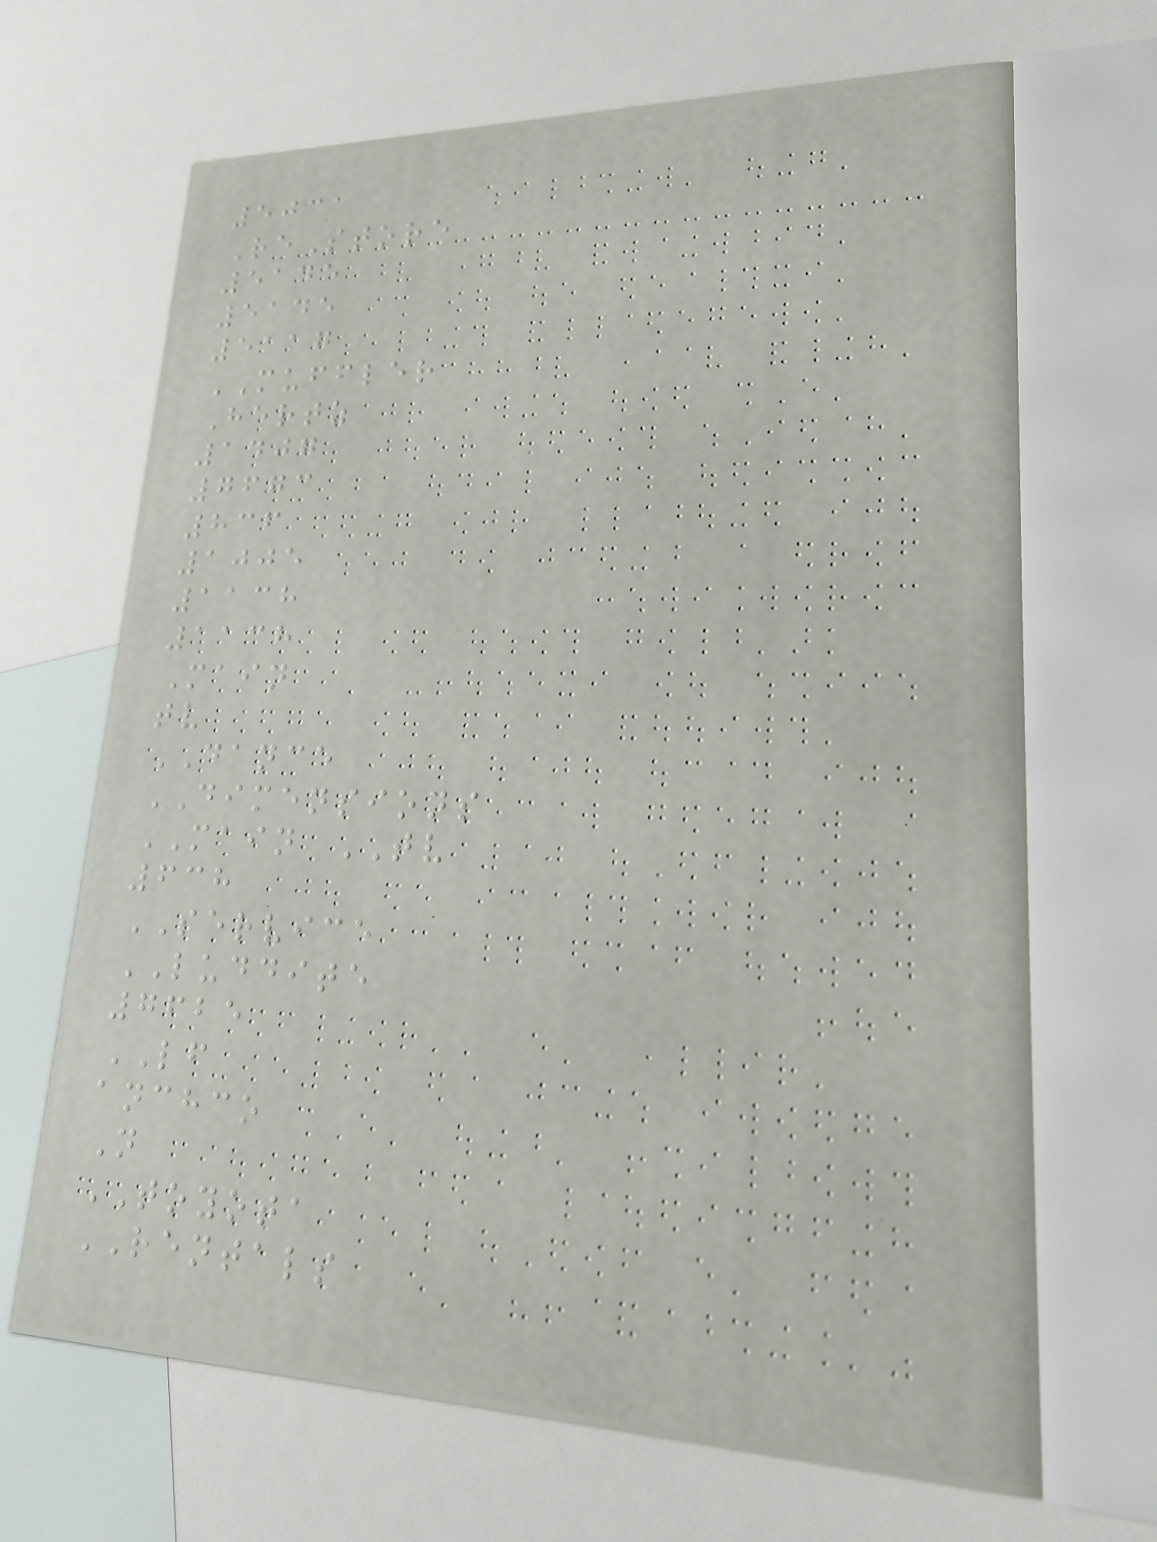5031
ReStore
5145
5145
5117
MUFFLER
Hertz
1407
7673
836
1005
1138
1138
Main
tv
DANCE
DIMENSIONS
MAIN TV
638
SERVICE
LUDDITE
7625
LF
anchco
N
TOYOTA
RENTALS
